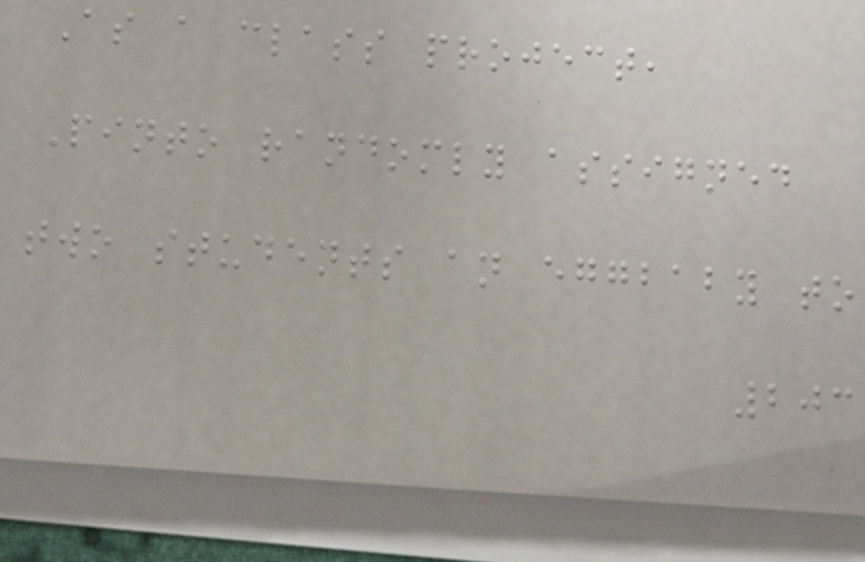As a class project,
Pinto randomly assigned
two students an eggbaby to
203
